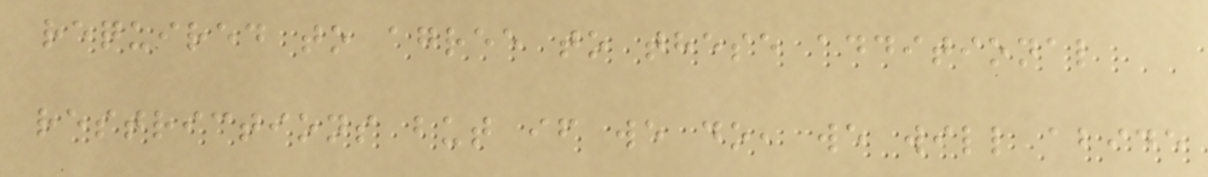required to agree to these additional
restrictions but if we do, we will abide
